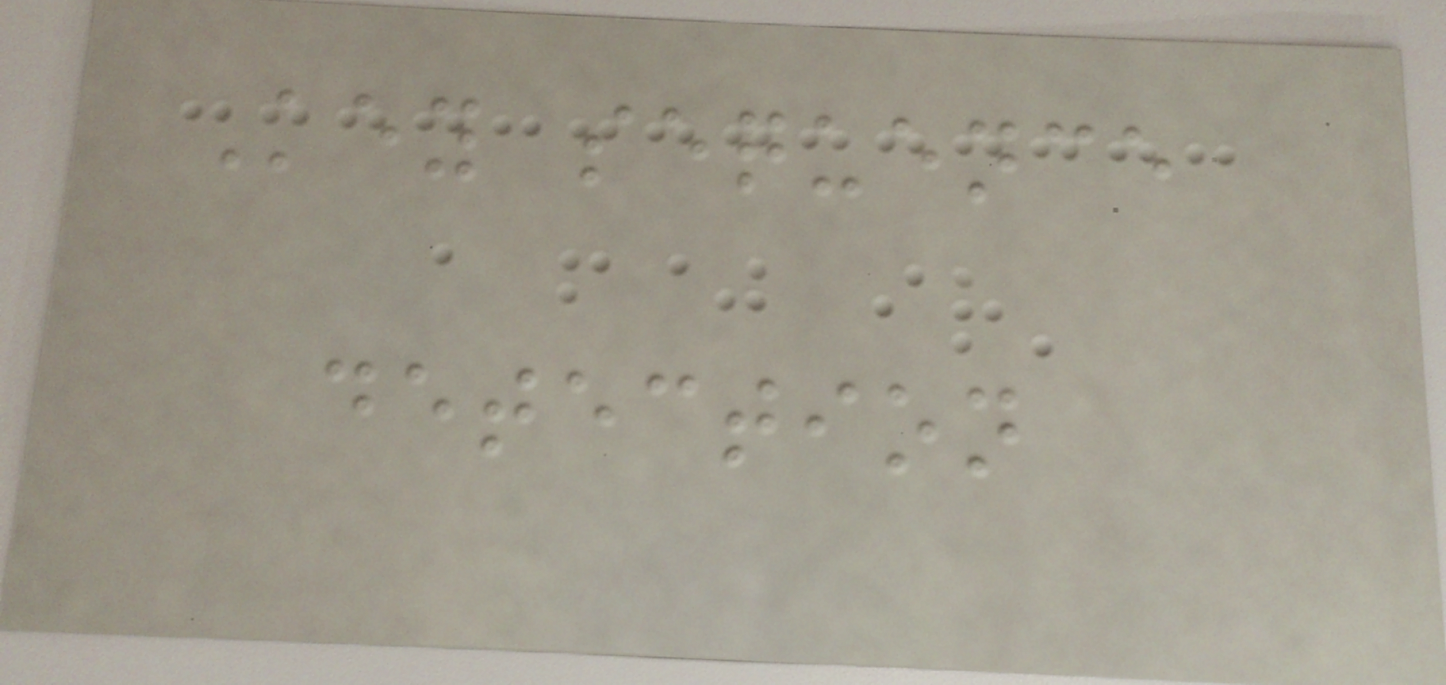Key sequence
detection
